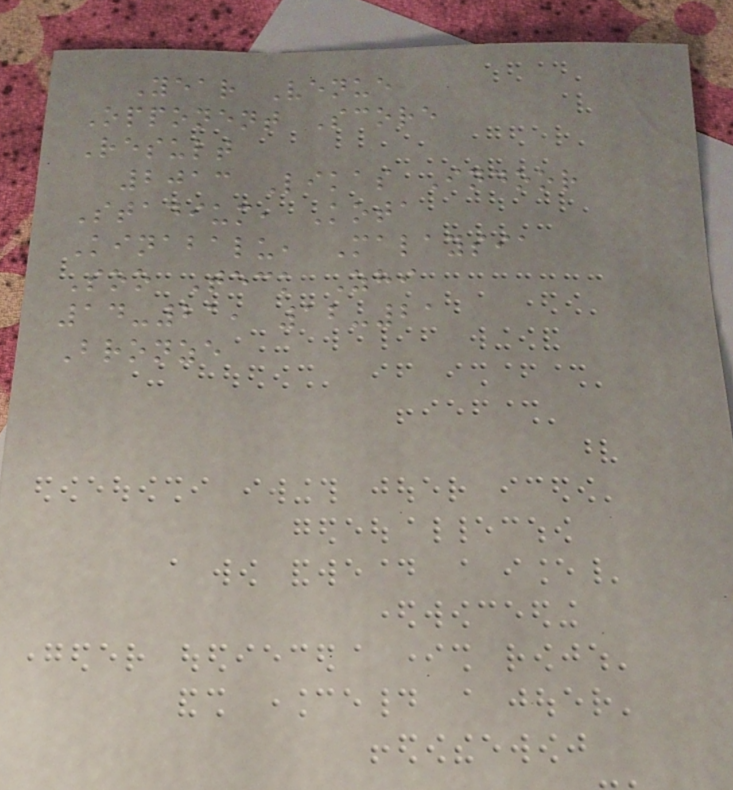Year Venue
Opponent Score
Result
2013 Likas Indoor
Stadium, Kota
Kinabalu, Malaysia
Soo Teck Zhi
14-21, 12-21
Bronze
